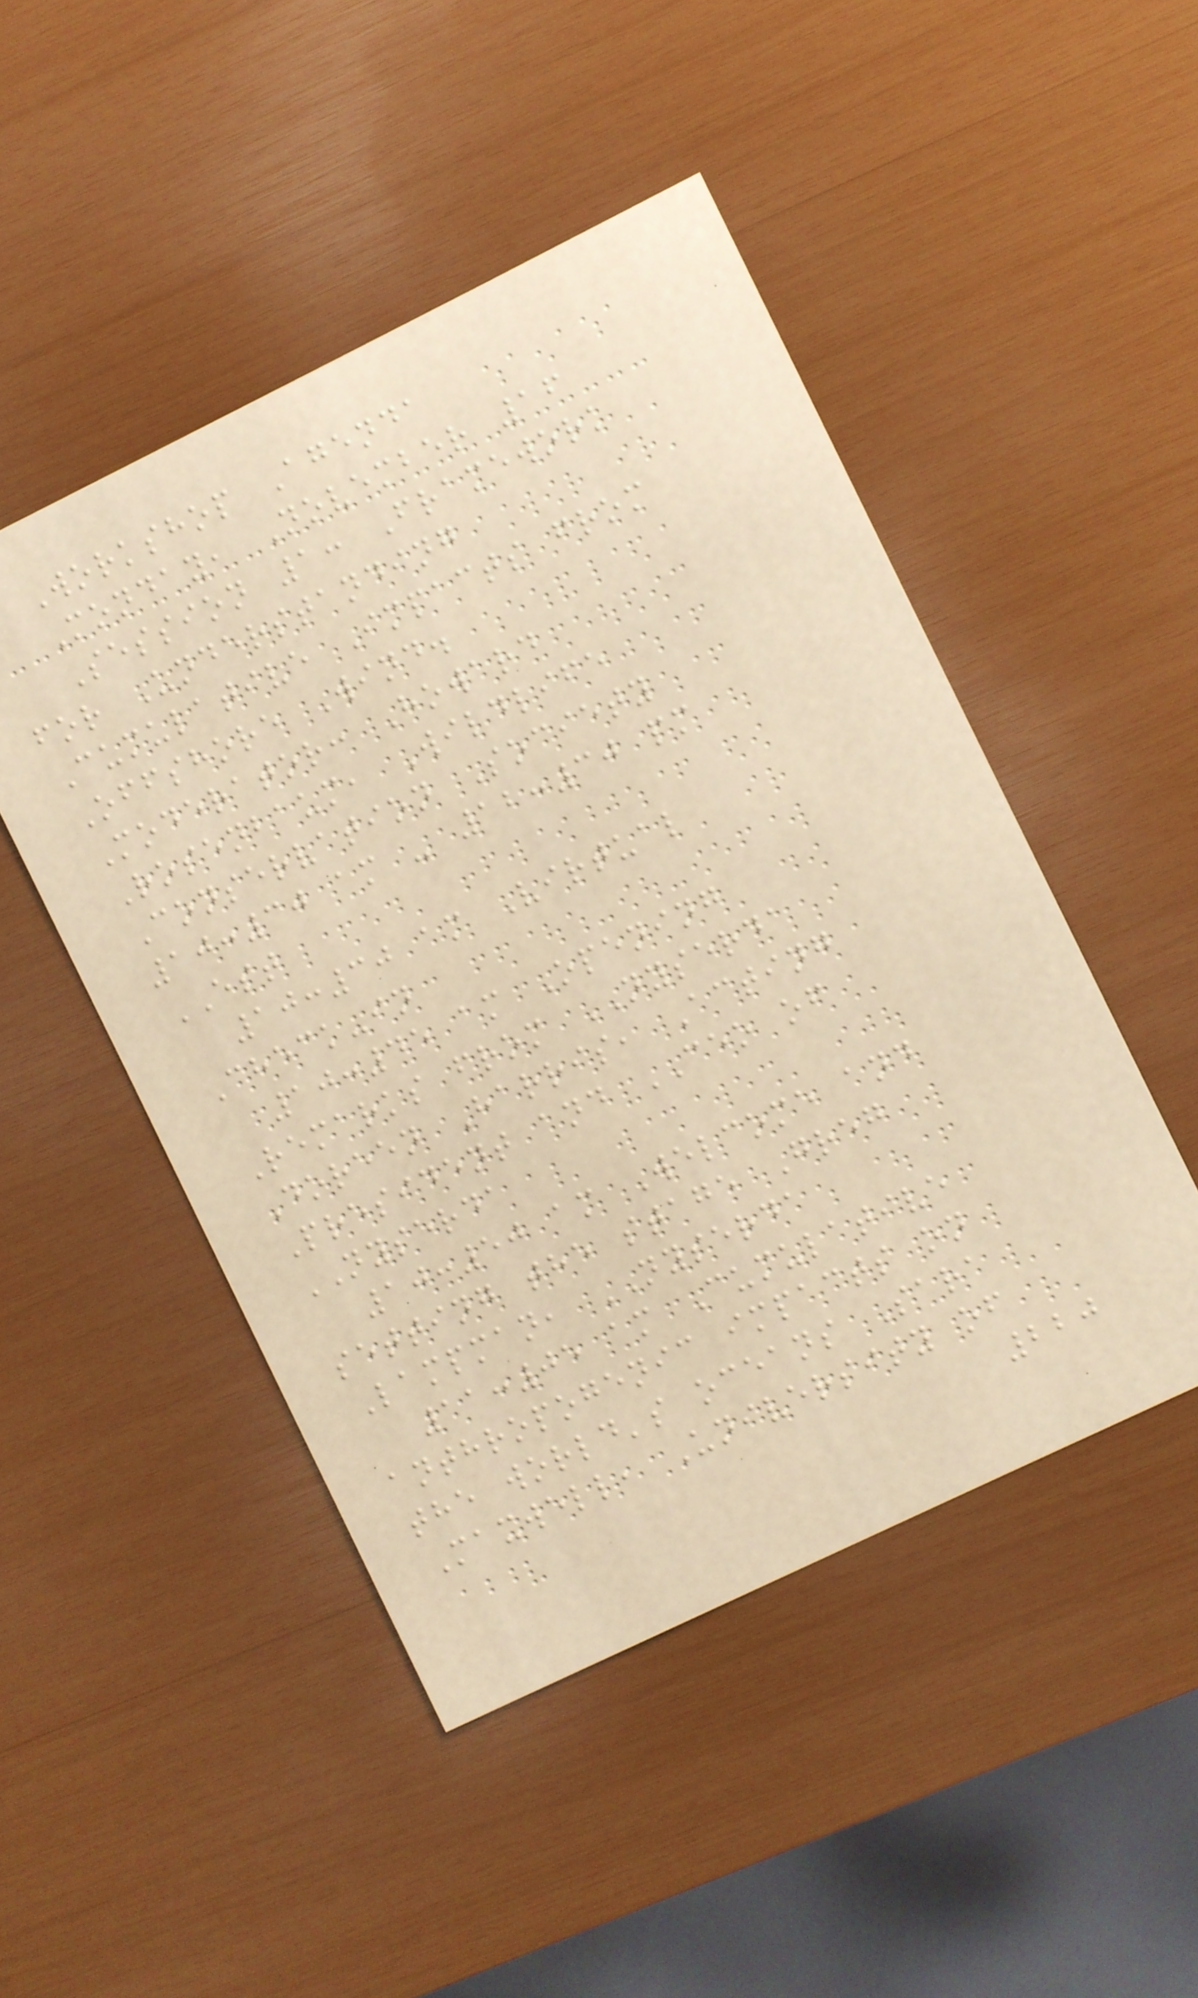Workshop Agenda
Monday, November 16
Session 1: Framework
for Understanding
Cumulative Impacts from
Offshore Wind.
Moderator: Howard
Rosenbaum, Wildlife
Conservation Society
10:30 am - 12:30 pm
EST
10:30 am Virtual
Check-in
10:45 am Opening
Remarks from NYSERDA
Doreen Harris, Acting
President and CEO of
NYSERDA
10:50 am Welcome and
setting the stage Greg
Lampman, NYSERDA
11:05 am Cumulative
anthropogenic impacts on
the world's oceans Sara
Maxwell, University of
220
